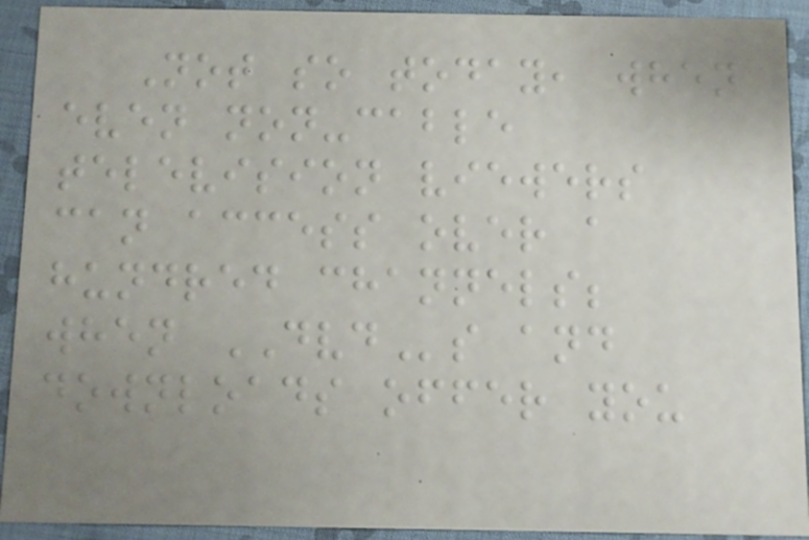Not so today, when
even non-cable
television viewers
can access over a
hundred channels;
when DVDs and
downloads offer you
